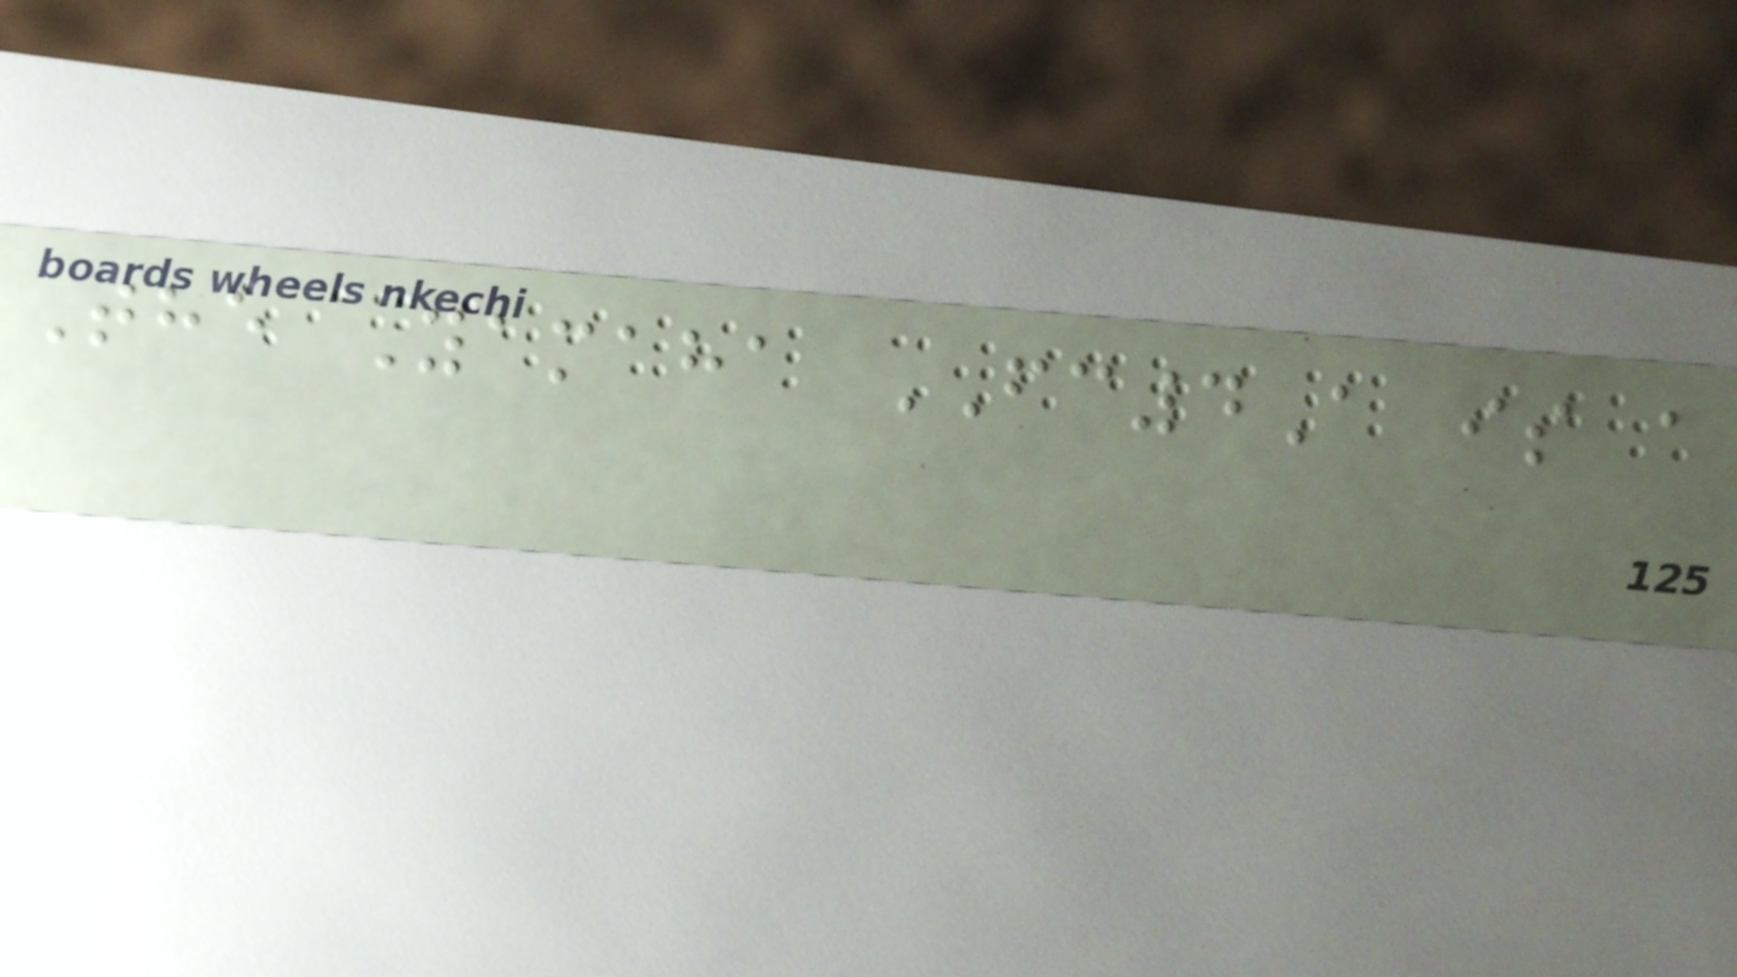The Yamaha FC4A is a
